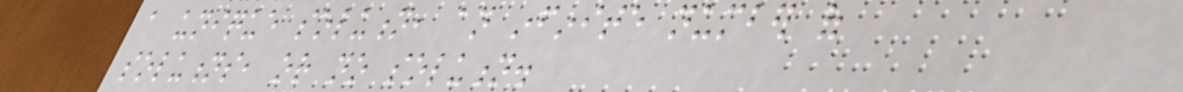a unique solution, an infinite number of
solutions, or no solution.
